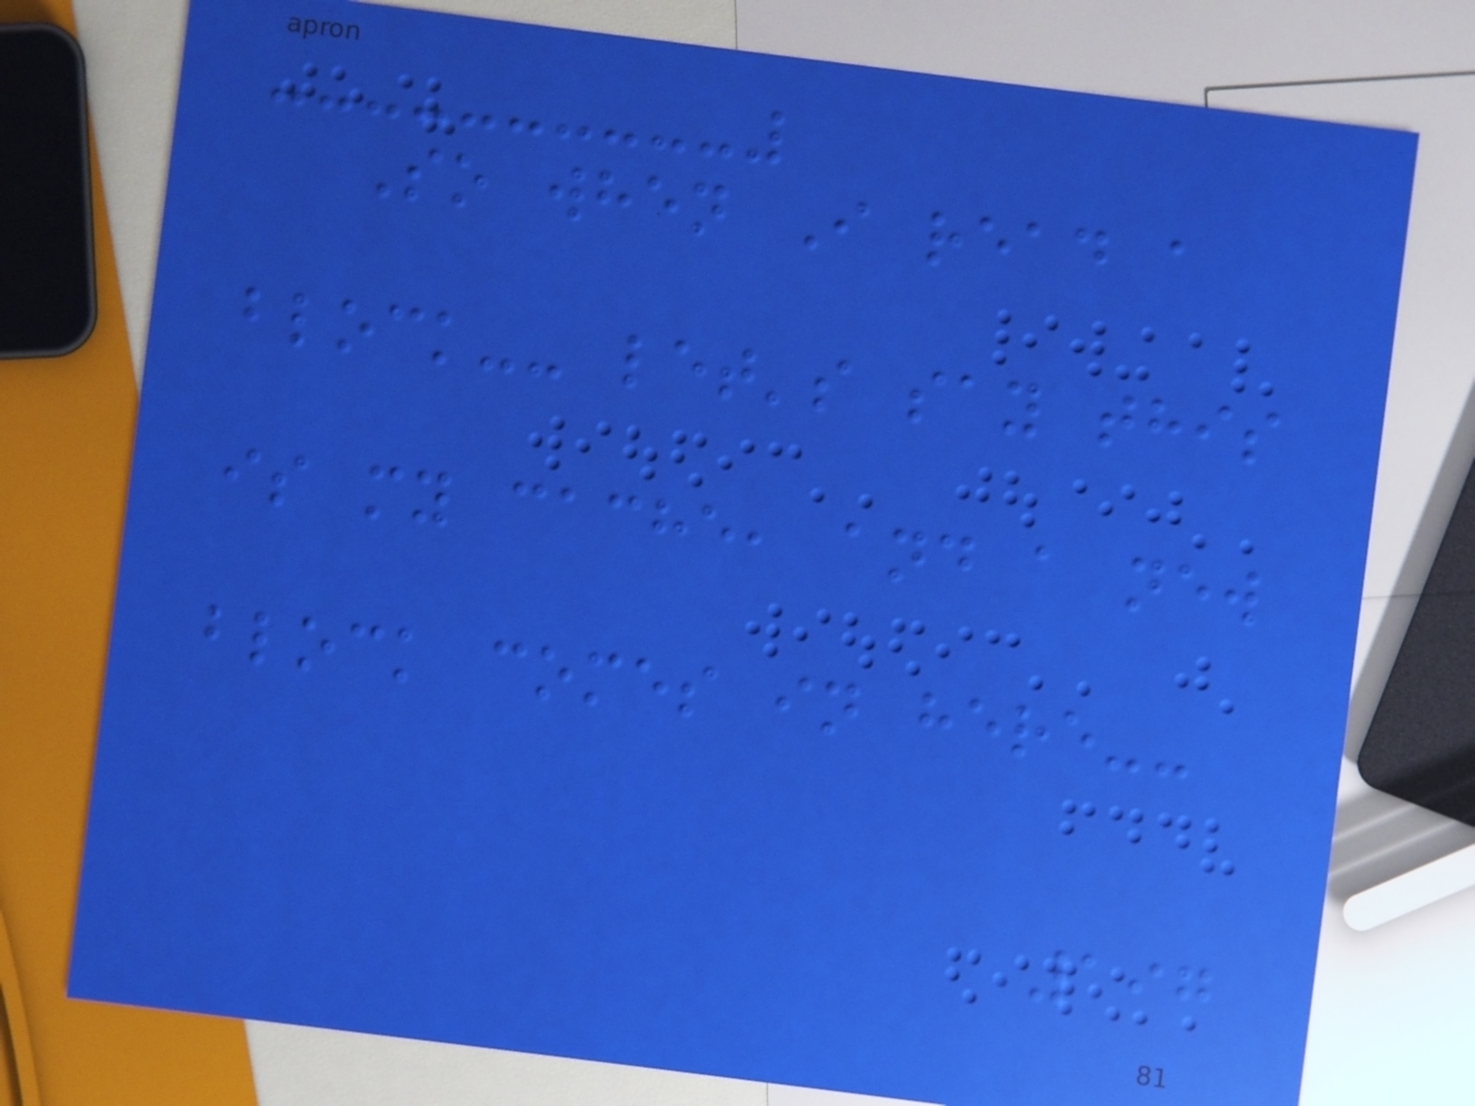So when I read a
block-- let's say this
is my cache, and a new
block comes in here--
197
